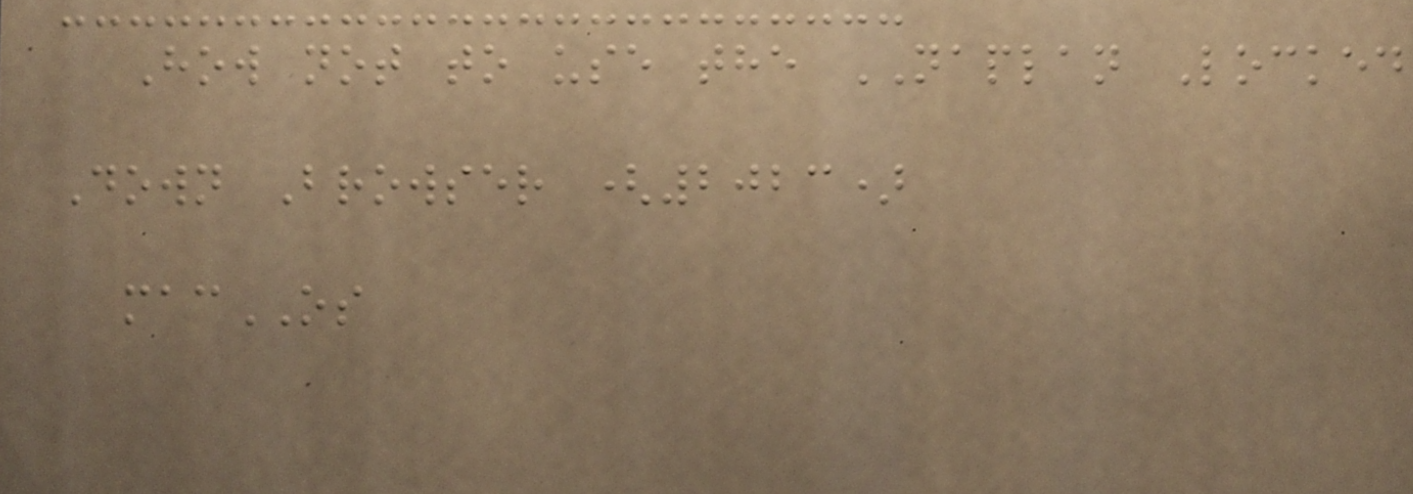How not to use the NAPLAN Locked
Down Browser (2023)
macOS
